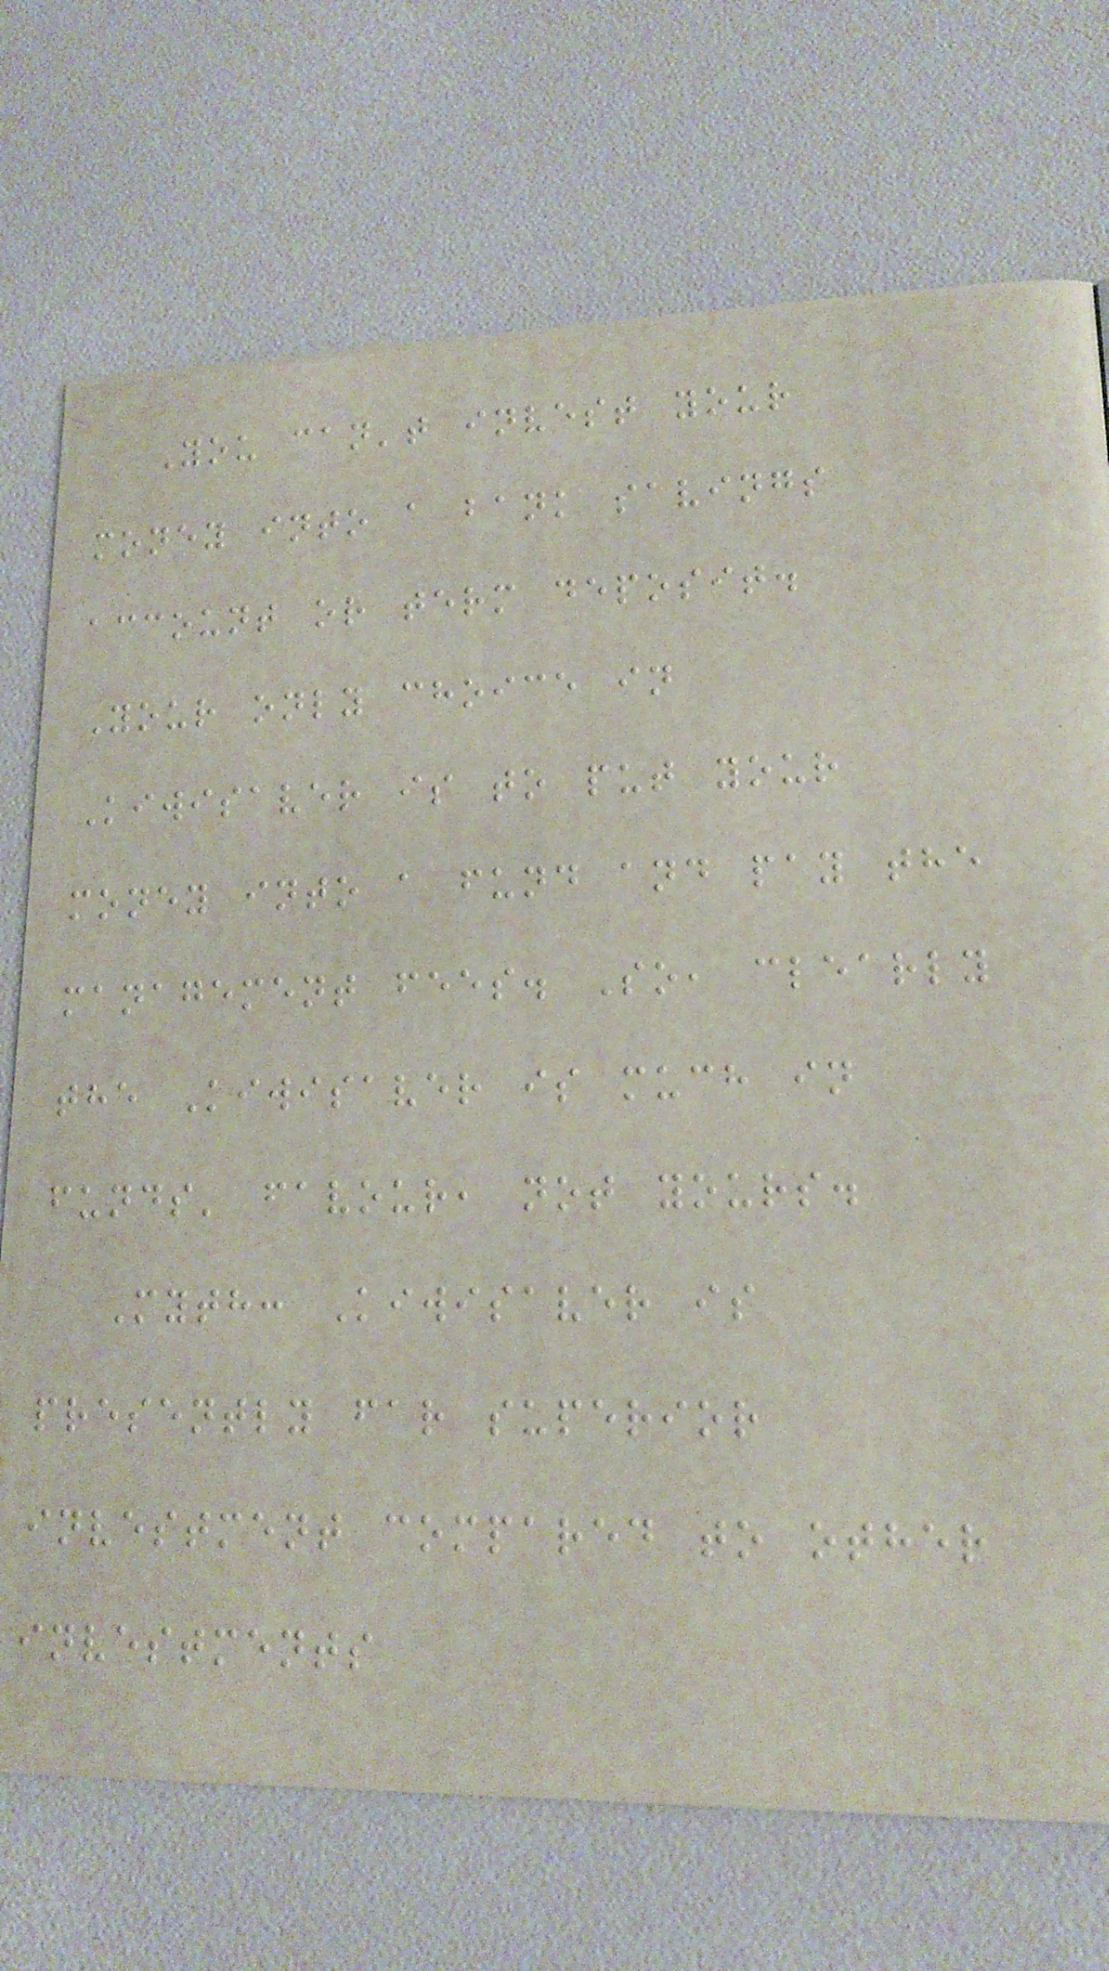You can't invest your
money into a bank savings
account or term deposit.
Your only choice in
Kiwisaver is to put your
money into a fund and pay the
management fees. So, clearly
the Kiwisaver is much in
funds' favour, not yours.
Myth: Kiwisaver is
presently far superior
investment compared to other
investments
